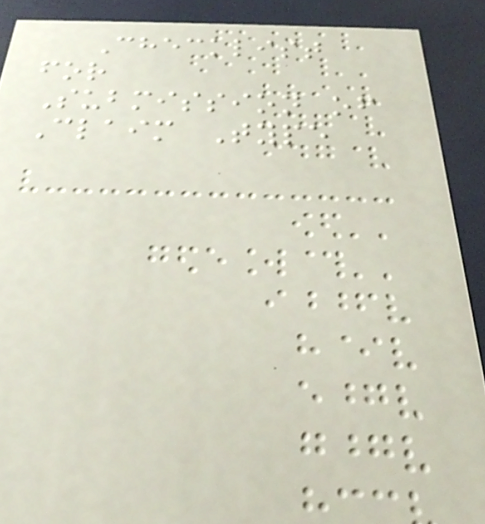Checklist
for
Submission of
Claim Type
